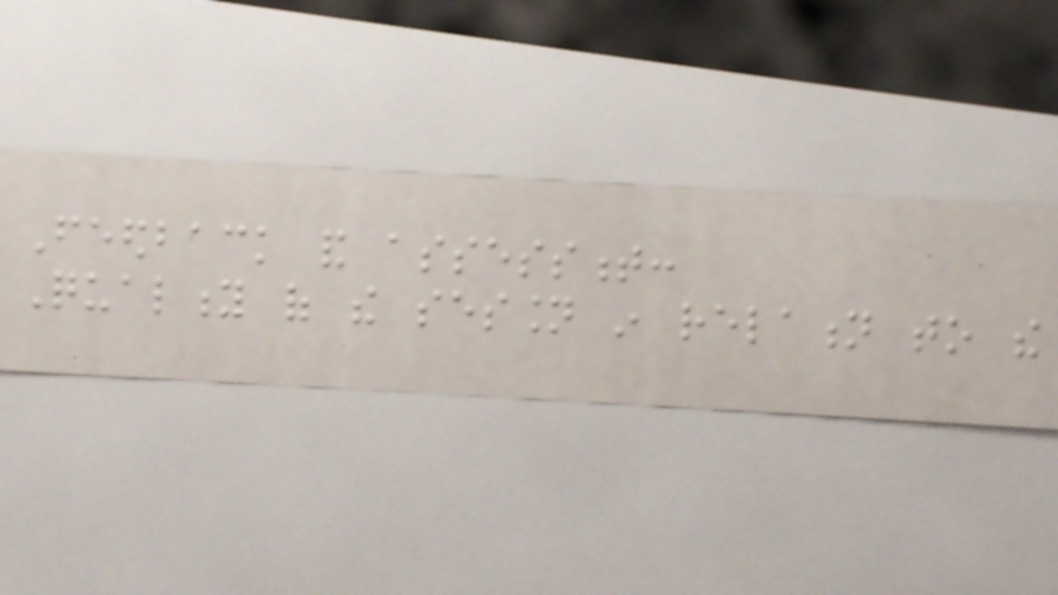Feedback and assessment:
Quality of the session in relation to the
